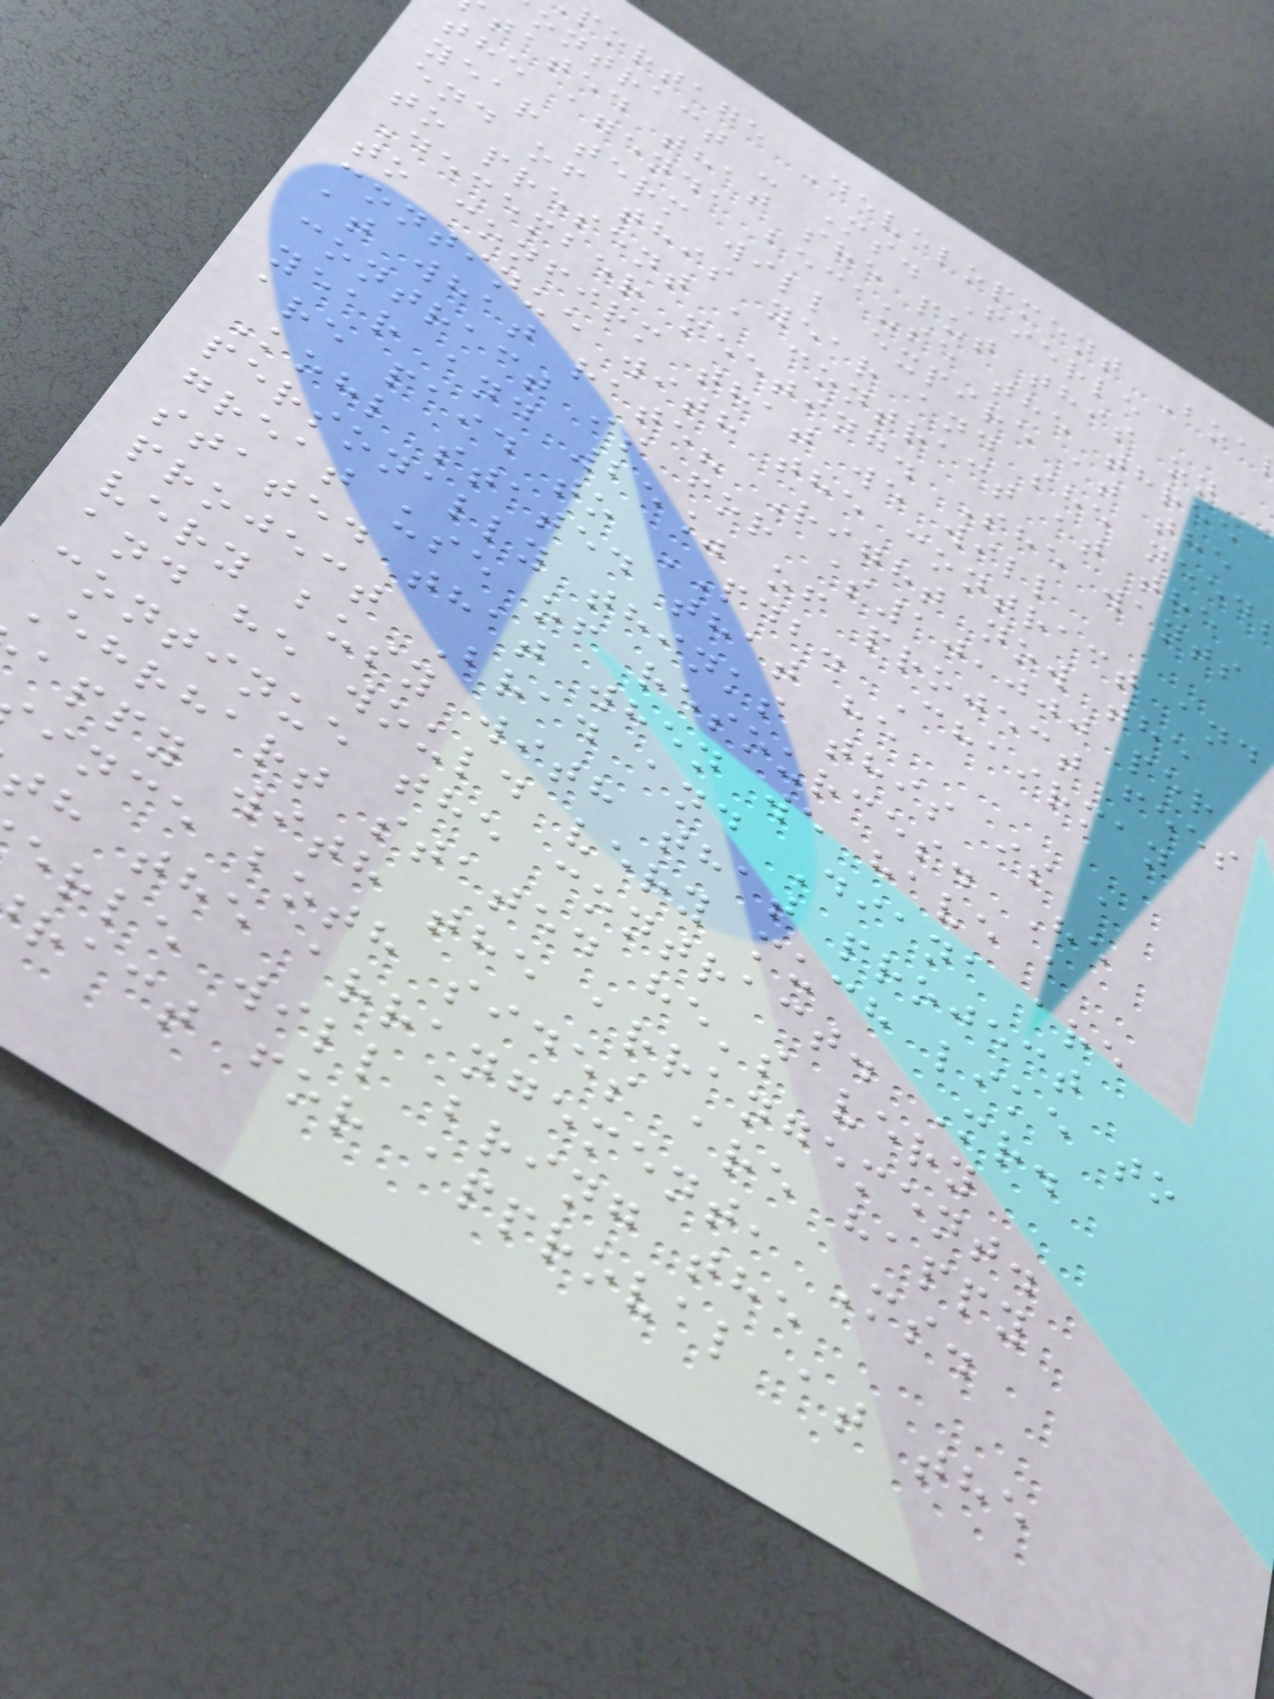portage Development Boa
ontract - Ms. Fierle
tated that she put this on
the agenda because the three
year term will expire at the
end of this year and she need
to present a contract at the
December meeting. She wants
to confirm that we will
continue with the contract and
at what rate? Right now the
contract is for $10,000 per
year and 25% of project fees
are paid to PDB. Chairman
Kohl stated that he
personally thinks this is a
great use of resources. He
stated that when we have a
project Brad and Diana are
very busy with that project
and he would very much like to
continue the contract. Mr.
Ehrhart stated he's very
appy with the arrangement.
ince both sides are happy
th the arrangement, Ms.
erle will bring the
ract for approval at the
